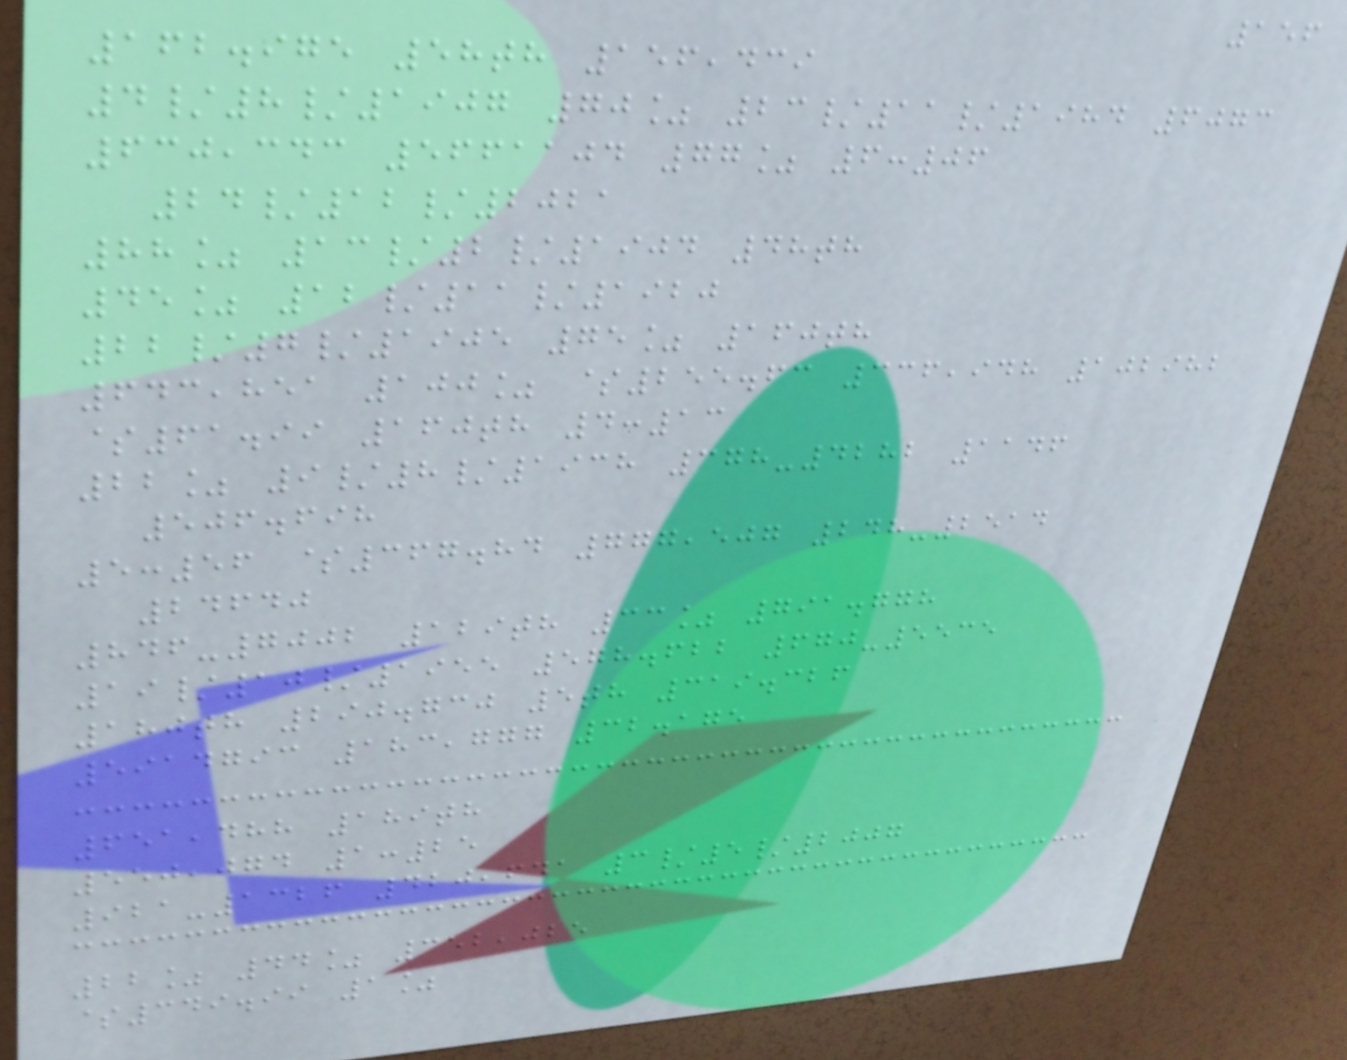156
162.975 58th 156,439
4/8/1907 70% 23/11/1984 6073
630,343 5661104 77% 6:06
24/12/2021
88% 13/2/1904 48th
45% 12/11/1920
22/7/1905 75% 160th
643,851 100% $255.63 336,948 102982
$61.99 160th 4:13
22% 9/8/1938 378-4282 1146
506.698
5:56 $367.84 777,507 248-2514
24640
846-7002 129th 33% 791.778
19/10/1955 578.622 670-5535
180th 290.730 5th 319.326
5914793 183,777 32.175
651,488 189th
550,074 1:25
921-1326 420,641 3/5/2007
22% 44% 352,025
$349.99 1%
